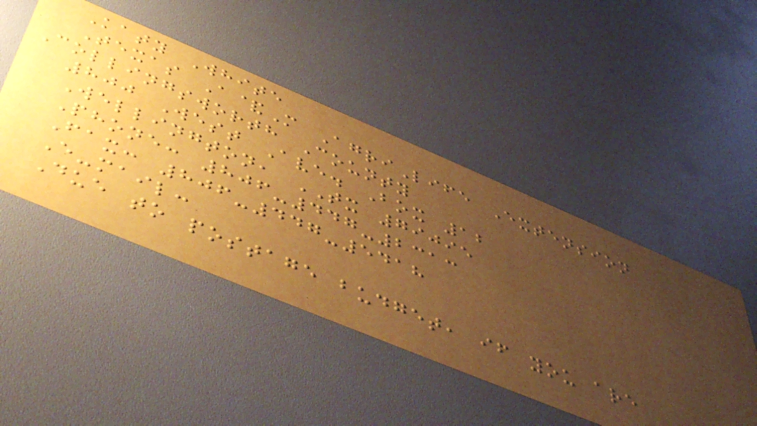Katy White
Texas A&M AgriLife Extension
Collingsworth County
800 West Ave. Box 12
Wellington, TX 79095
Phone: 806-447-2313
Fax: 806-447-5418
E-mail:
Due to postage budget, if you are
